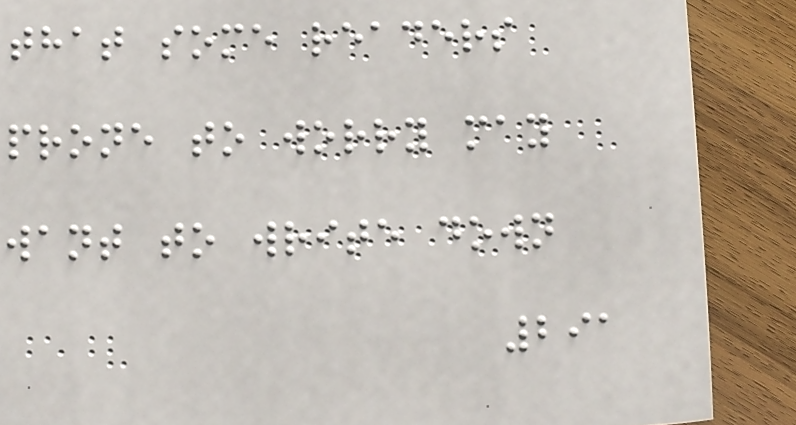that some readers
prone to worry may
want to write down
291
